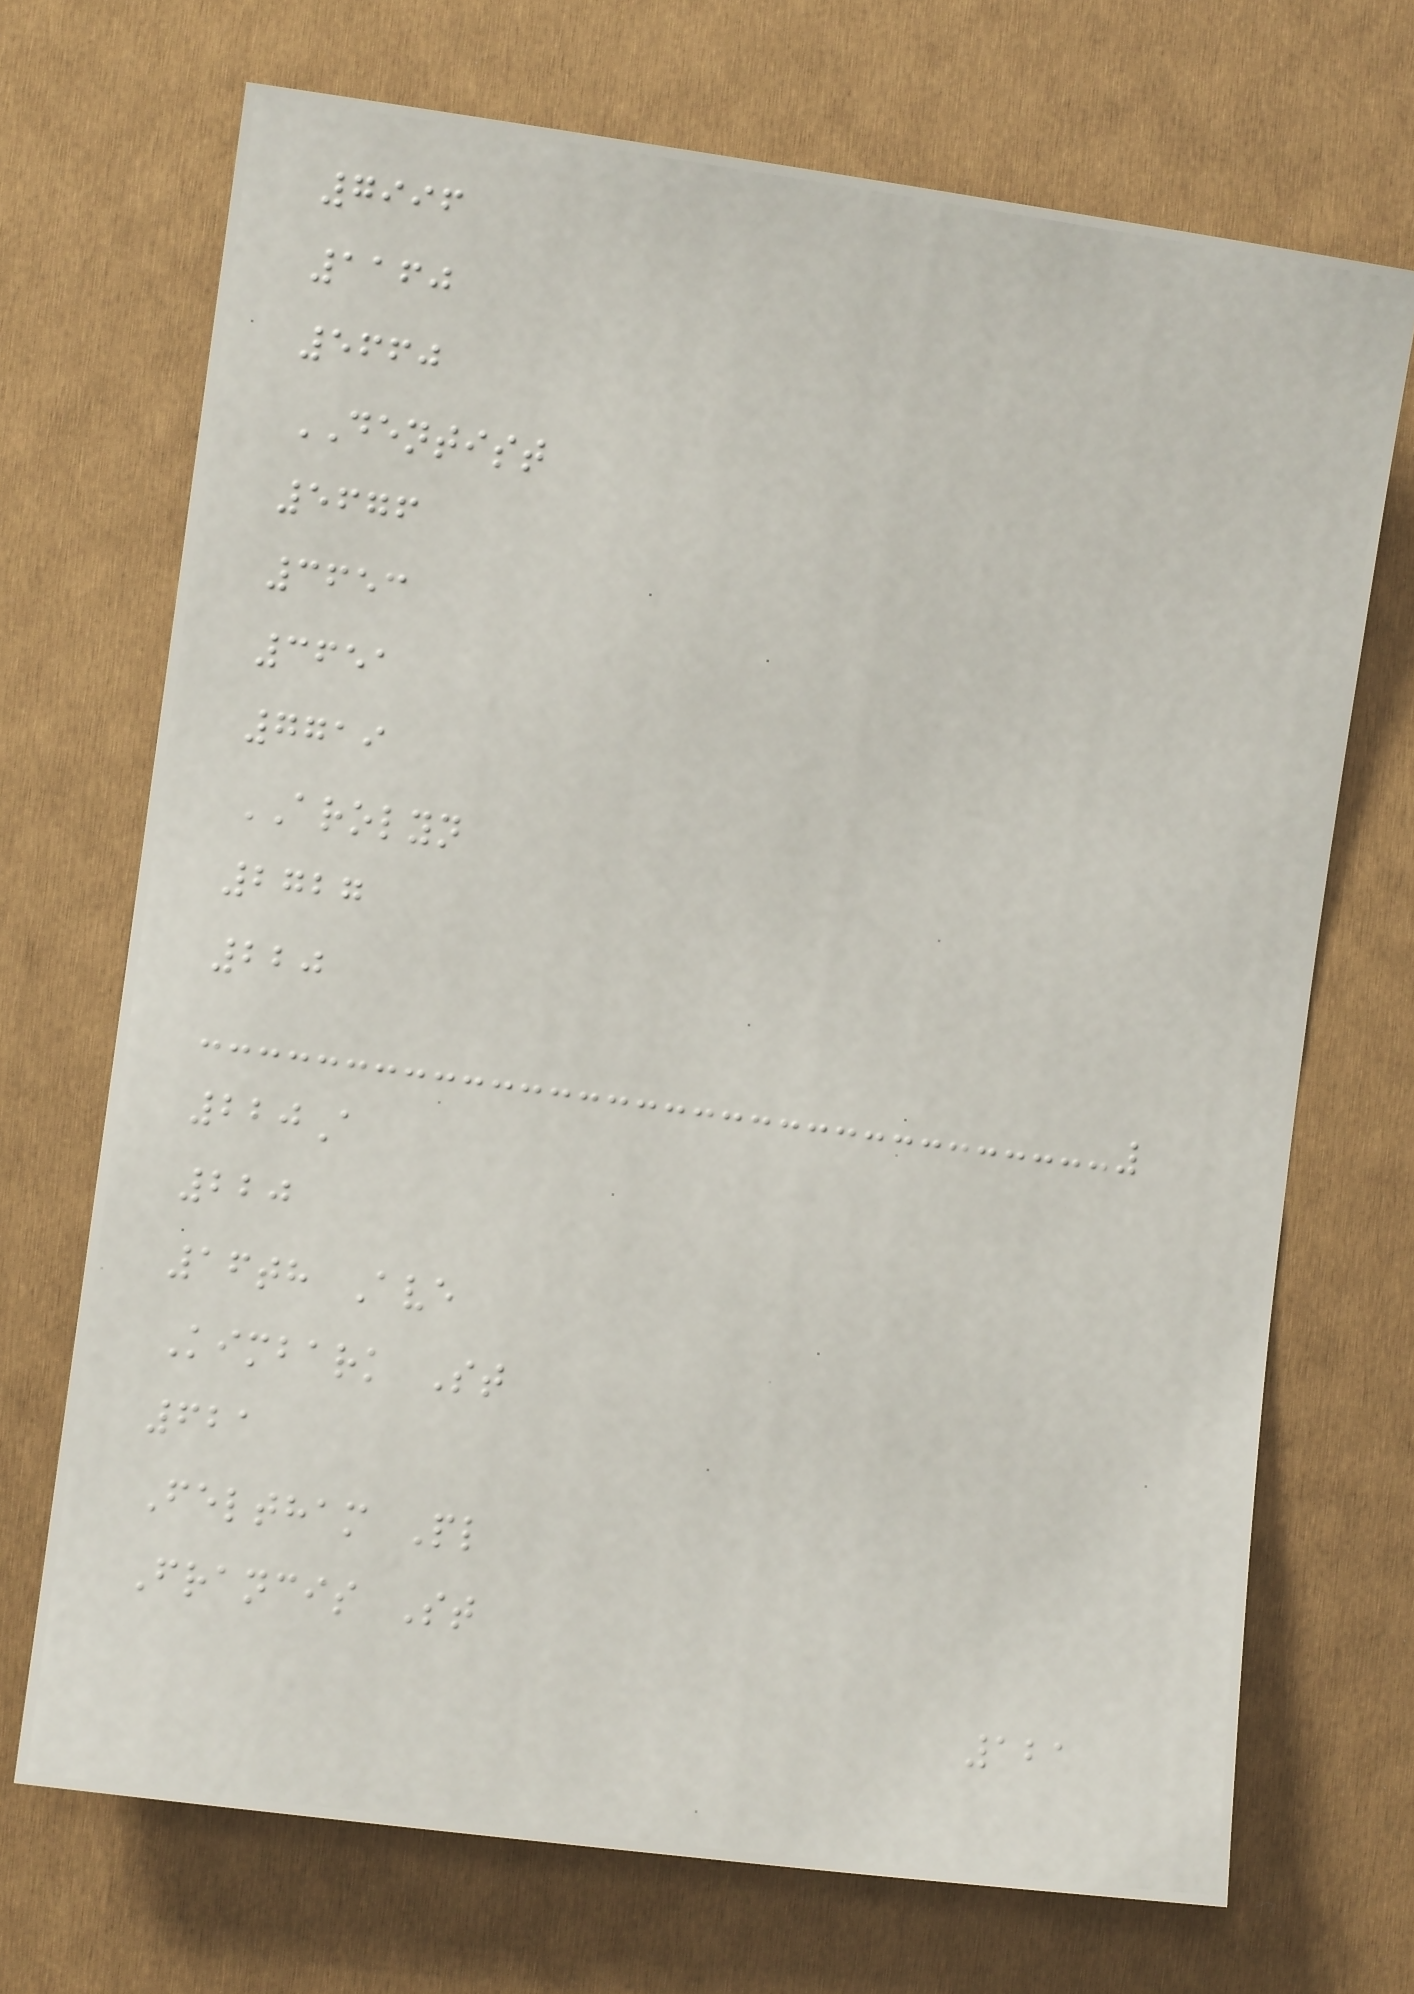7996
1160
5660
DENTIST
5676
3653
3651
7719
AROLYN
2727
220
220A
220
16th Ave
Kimbark St
621
Feltham Pl
Francis St
121
